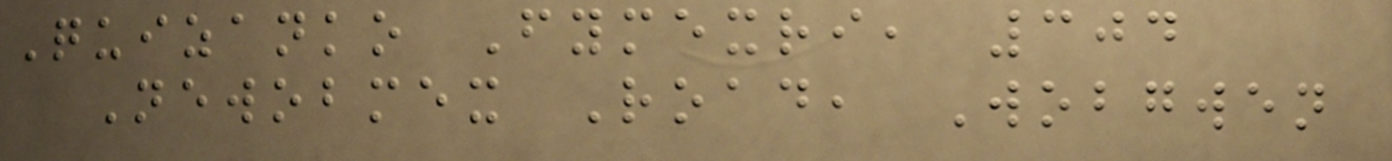Quizanko Fymexri, 304
Newobmex Road, Wobgwen
